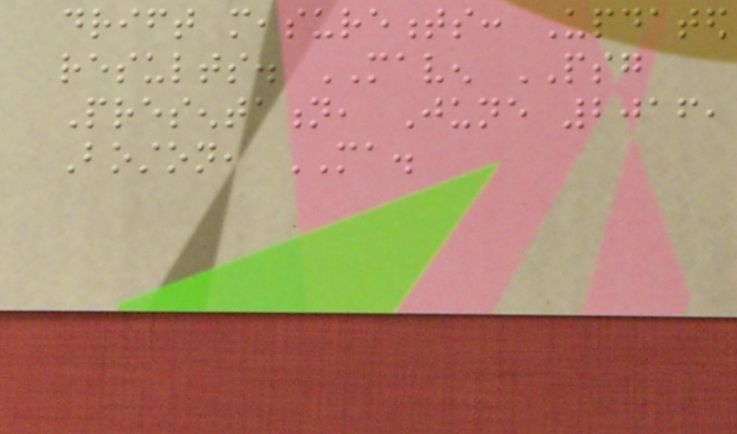drift measurements: Updated
results. MAVEN PSG
Presentation, June 2016,
Boston, MA.
